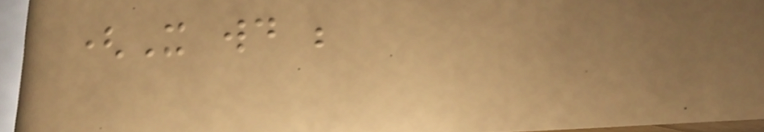(It would be
